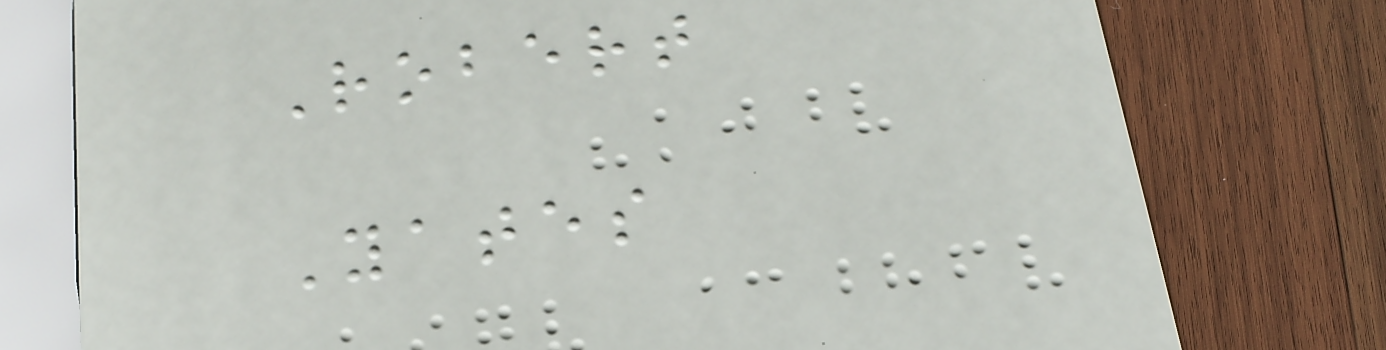Robert
Yates
